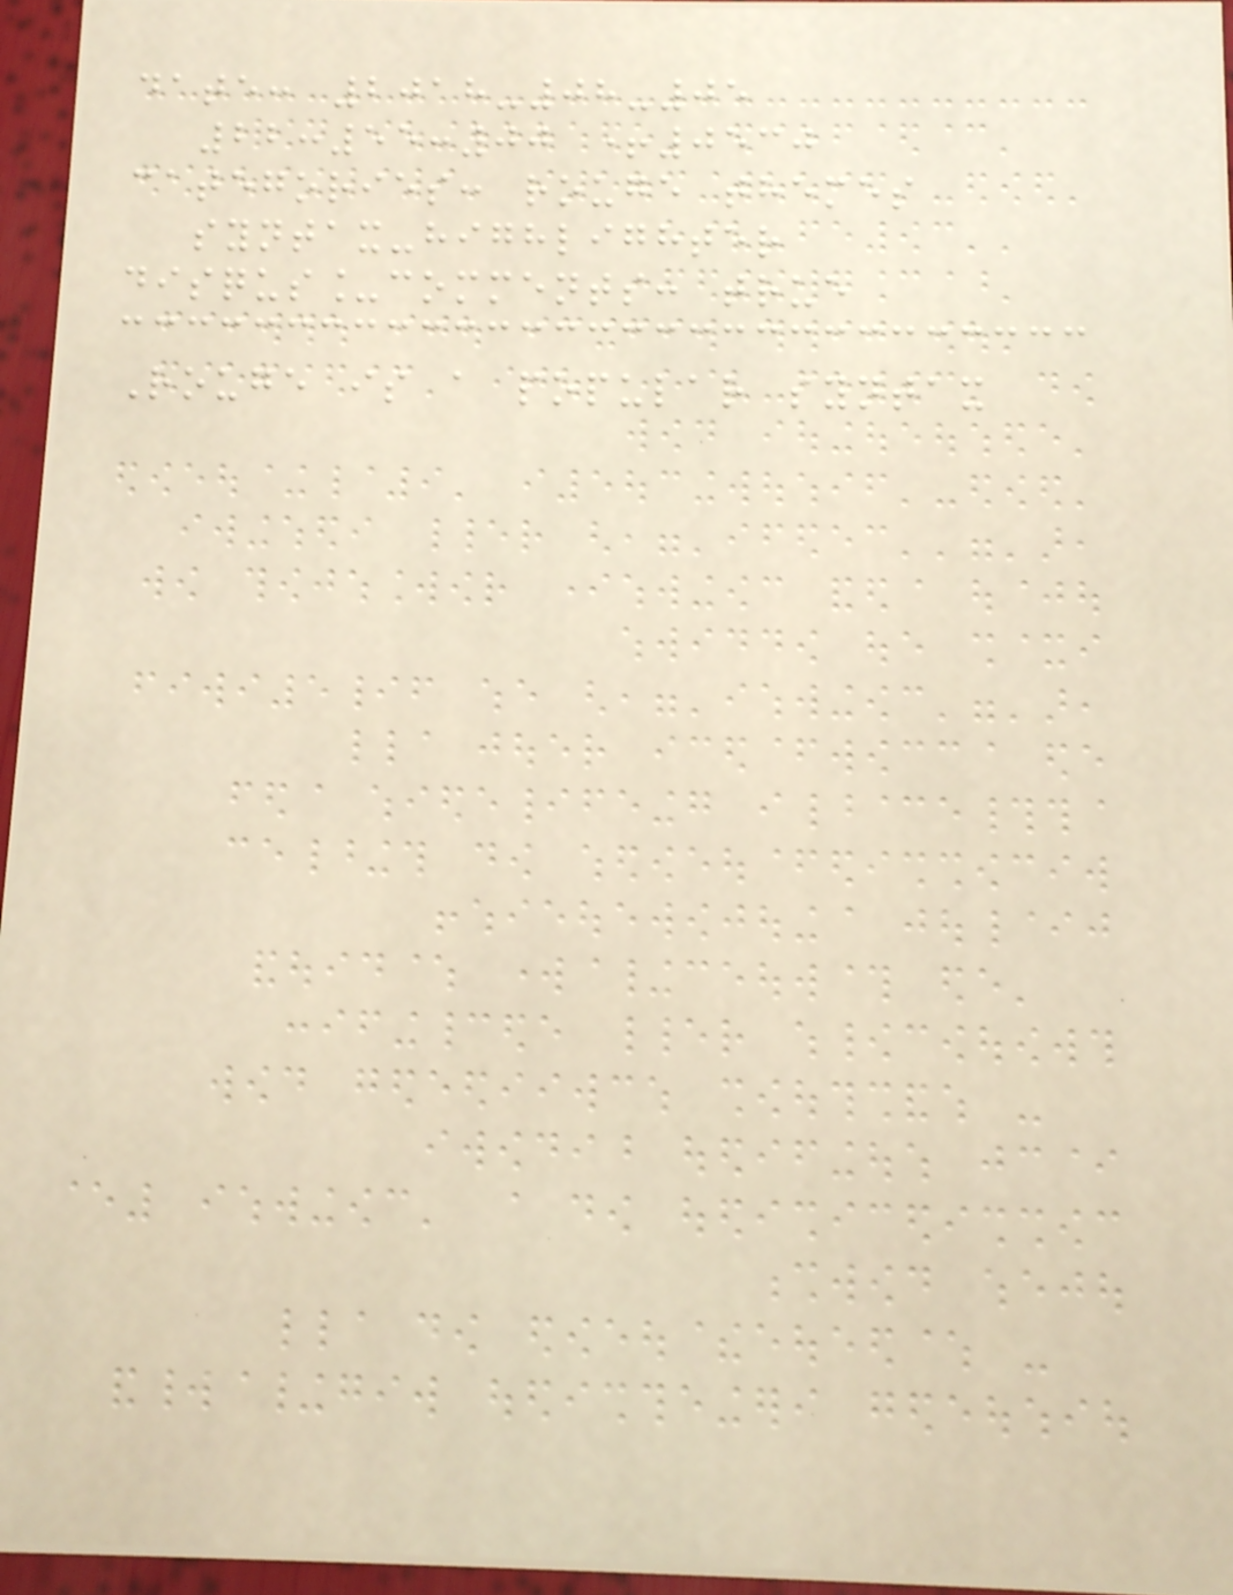date: 2018-08-05
22:55:00 +0530
categories: rouge themes
syntax-highlighter
disqus_comments: true
Rouge is a popular syntax
